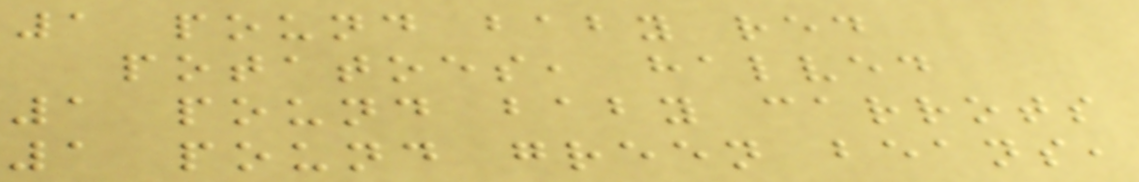1 pound baby red
potatoes, halved
1 pound baby carrots
1 pound green beans,
